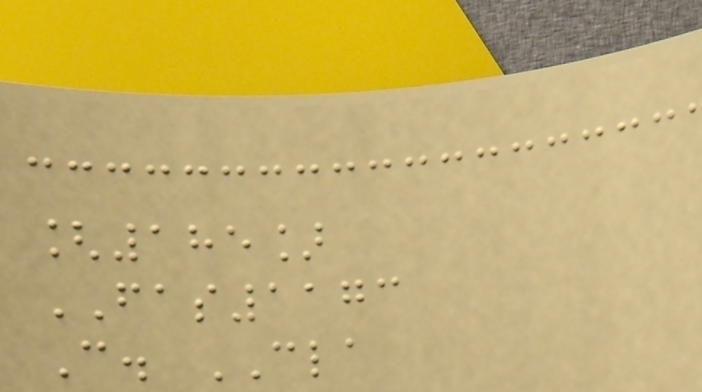[185]
FAS1173
C. CLA
